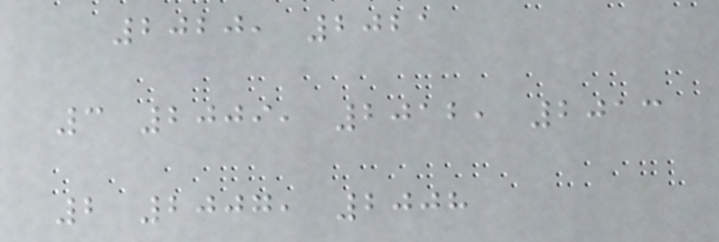2020, 2021
3 2009, 2012, 2013
2 2007, 2008
